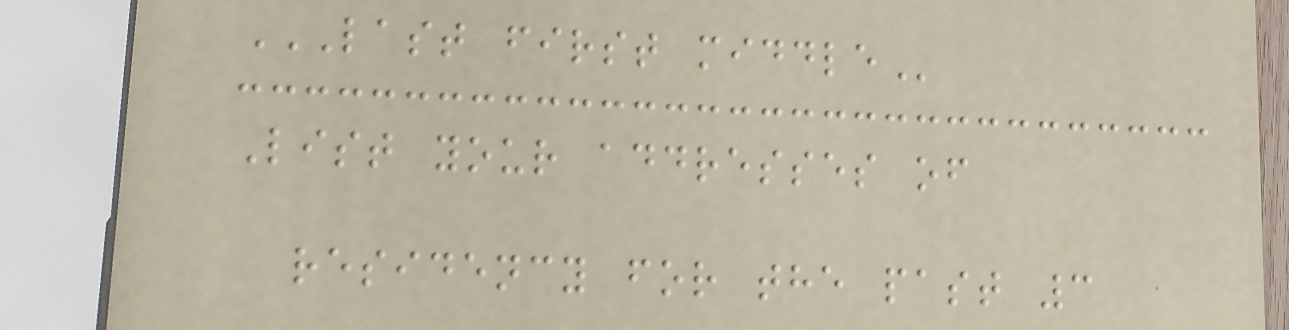LAST FIRST MIDDLE
List your addresses of
residency for the past 3
